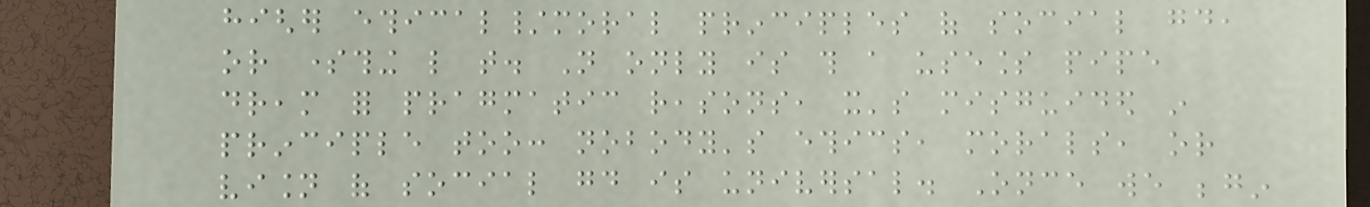higher ethical/moral principles of social good,
or something like that. Not only is this a useless pipe
dream for pragmatic reasons, it's misguided in
principle too: nobody's ethics, morals, or
vision of social good is universal. Once we begin
